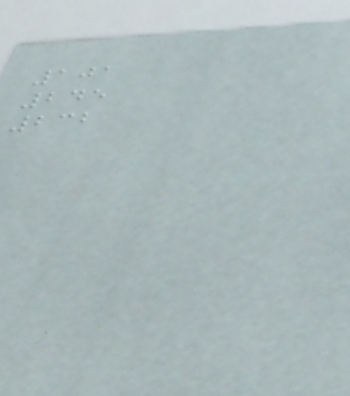101
245
232
